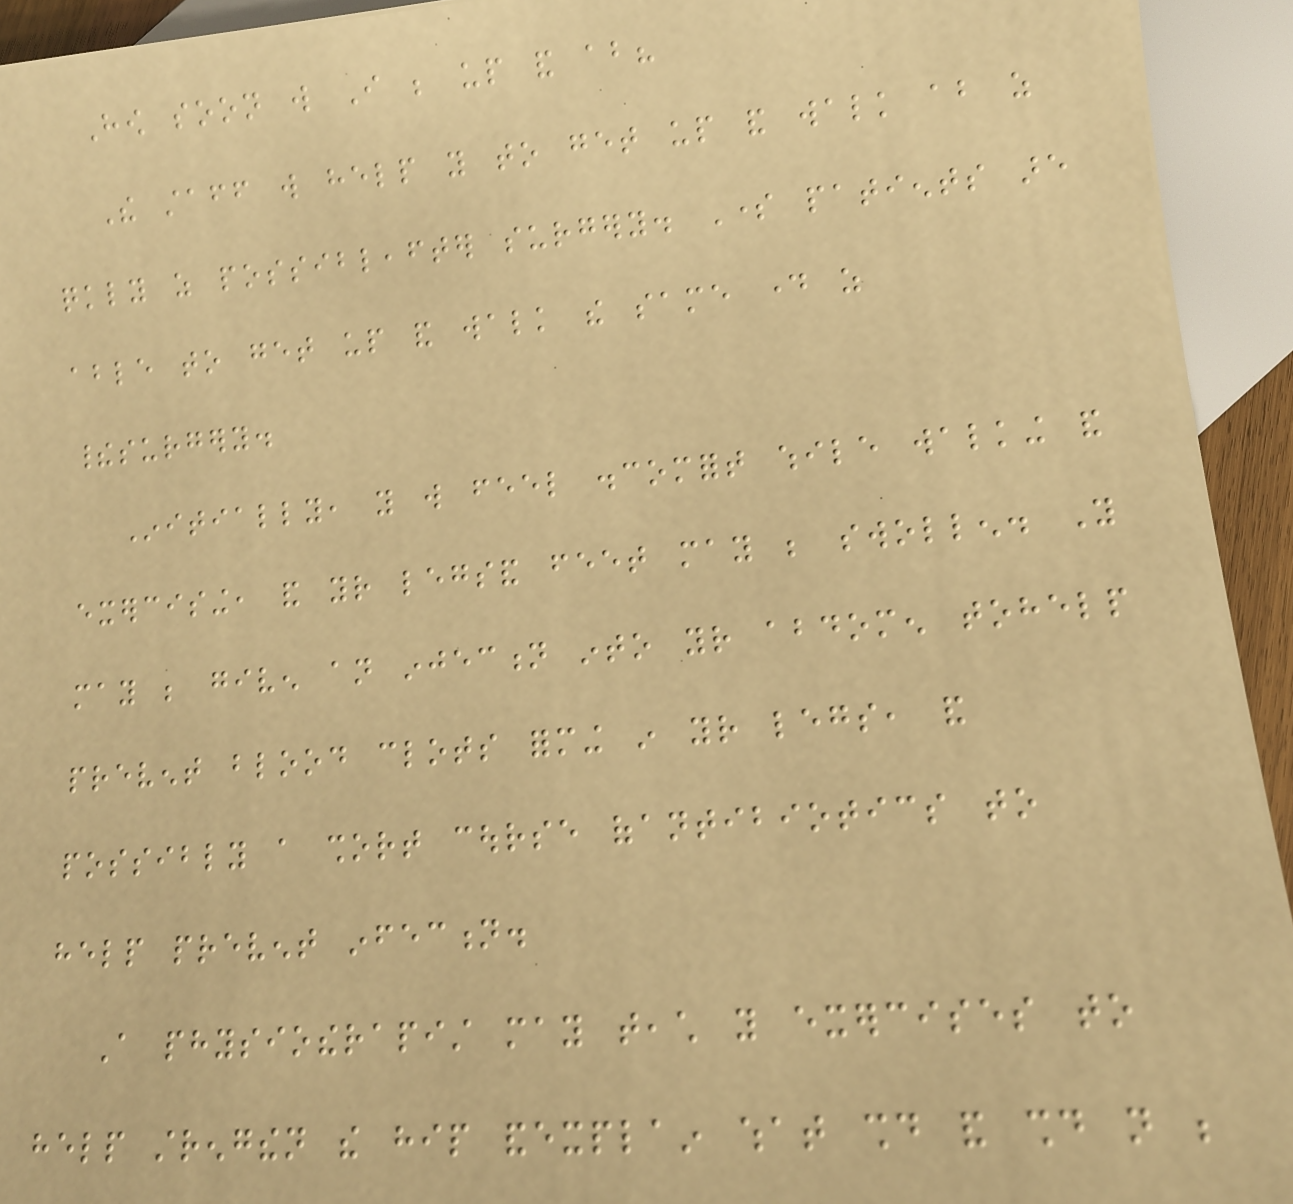How soon will I be up and about?
The staff will help you to get up and walk about as
quickly as possibleafter surgery. Some patients are
able to get up and walk the same day as
theirsurgery.
Initially, you will feel discomfort while walking and
exercising, and your legsand feet may be swollen. You
may be given an injection into your abdomen tohelp
prevent blood clots forming in your legs, and
possibly a short course ofantibiotics to
help prevent infection.
A physiotherapist may teach you exercises to
help strengthen the hip andexplain what should and should not be
